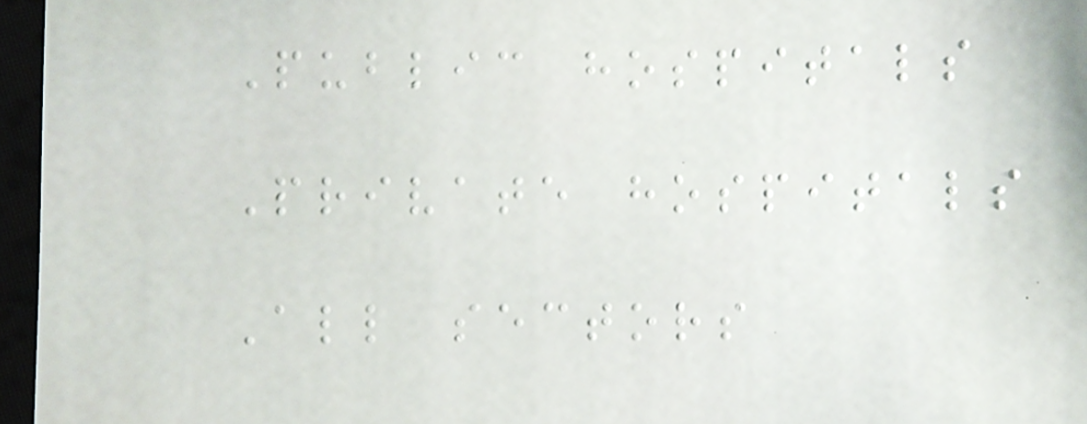Public hospitals
Private hospitals
All sectors
